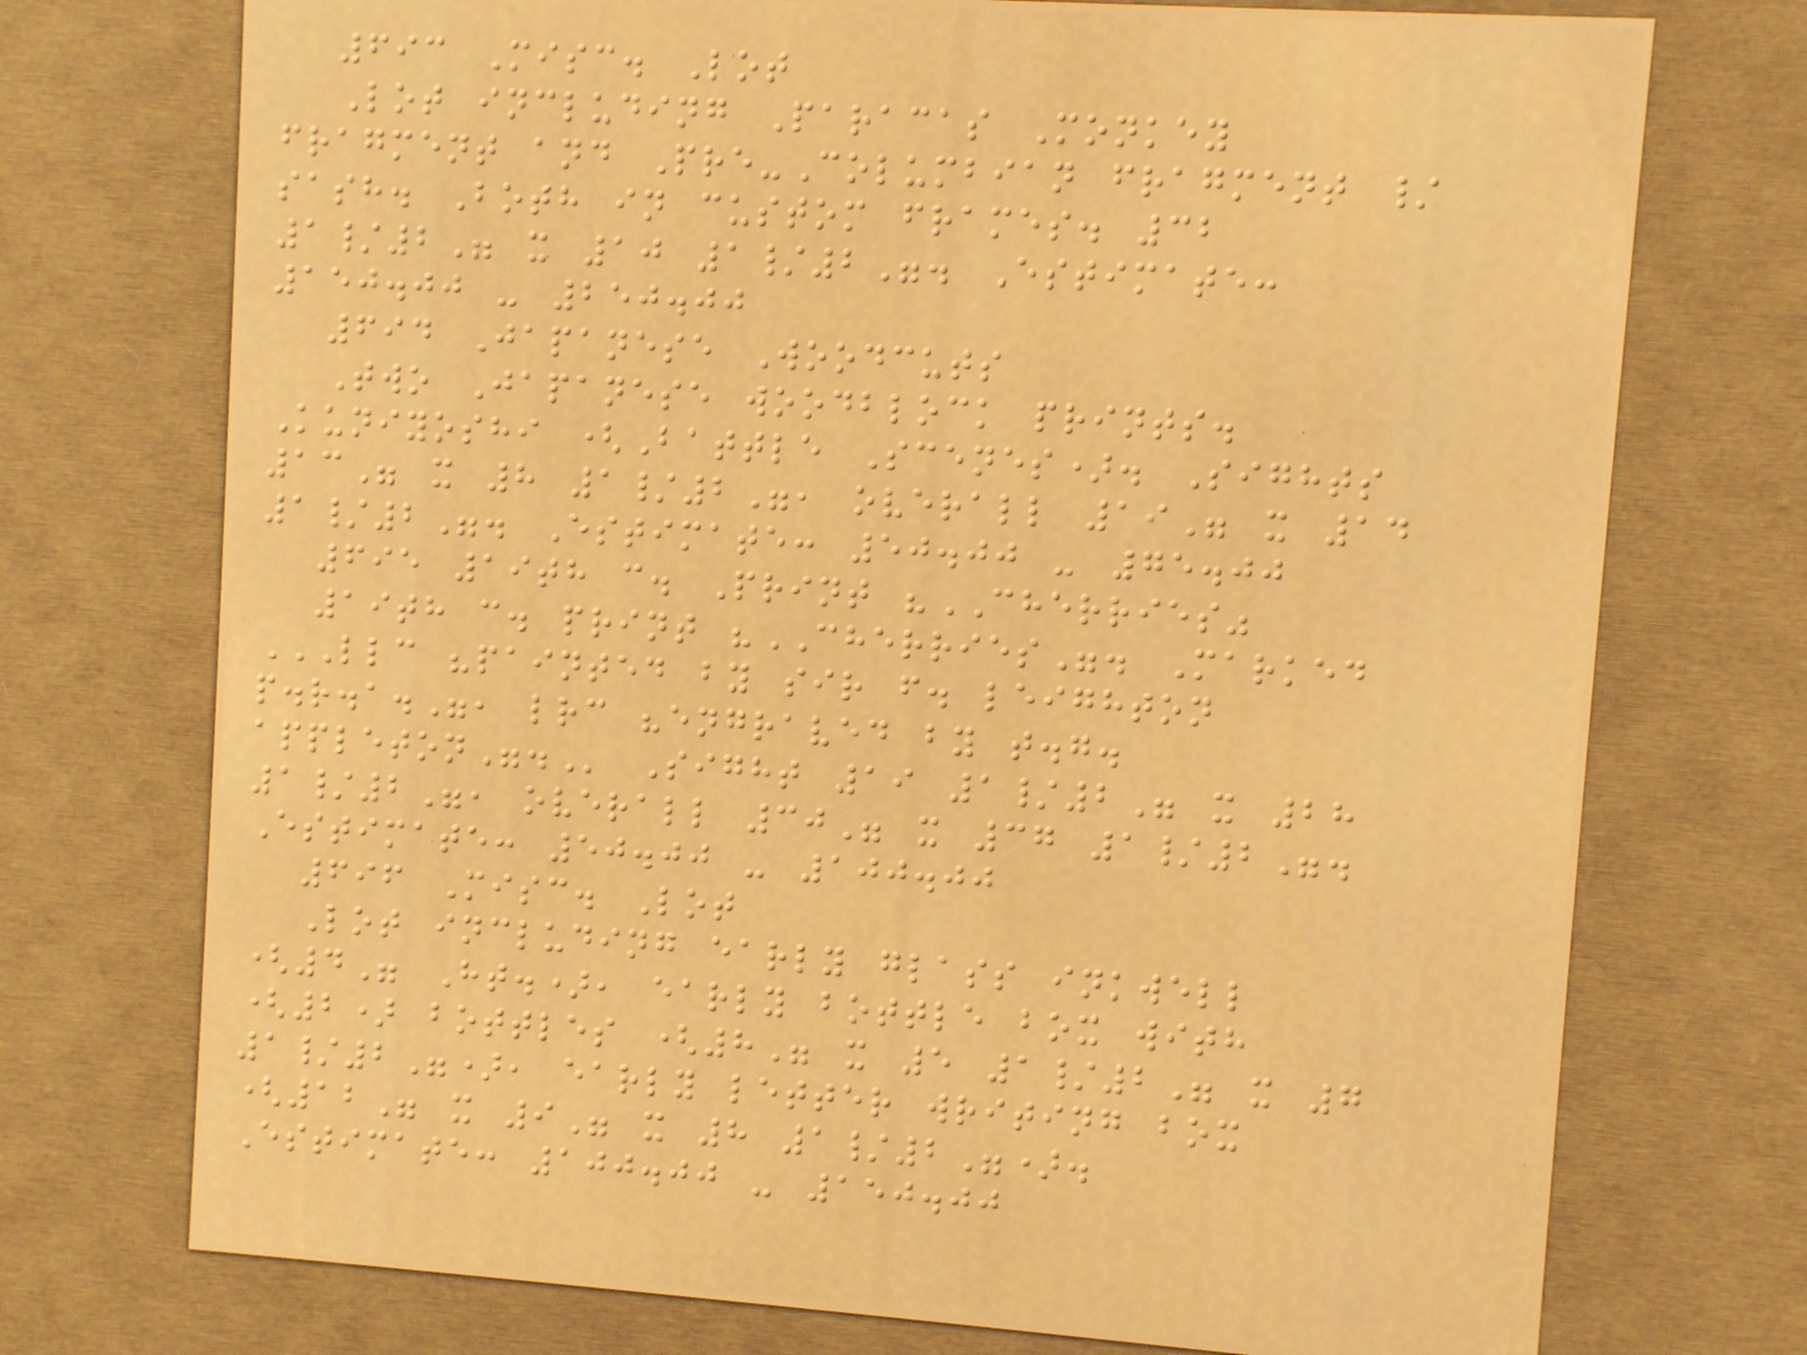693 Misc. Lot
Lot including Paracas Monkey
fragment and Pre-Columbian fragment /
sash. Both in custom frames. 32
1/2" x 10 1/2". Estimate:
150.00 - 250.00
694 Japanese Woodcuts
Two Japanese woodblock prints.
Kuniyoshi (Battle Scenes). Sights
13" x 8 1/2", overall 19" x 14
1/2". Estimate: 50.00 - 75.00
695 19th c. Print "CHERRIES"
19th c. print "CHERRIES". Marked
LLC "PAINTED BY SIR F. LEIGHTON
P.R.A.", LRC "ENGRAVED BY T.G.
APPLETON". Sight 19 1/2" x 28
1/2", overall 30" x 37 1/2".
Estimate: 50.00 - 100.00
696 Misc. Lot
Lot including early glass inkwell
(4" Ht.), early bottle box with
(2) bottles (8" x 5 1/2" x 7
1/2"), early letter writing box
(12" x 9" x 8 1/2").
Estimate: 100.00 - 150.00
